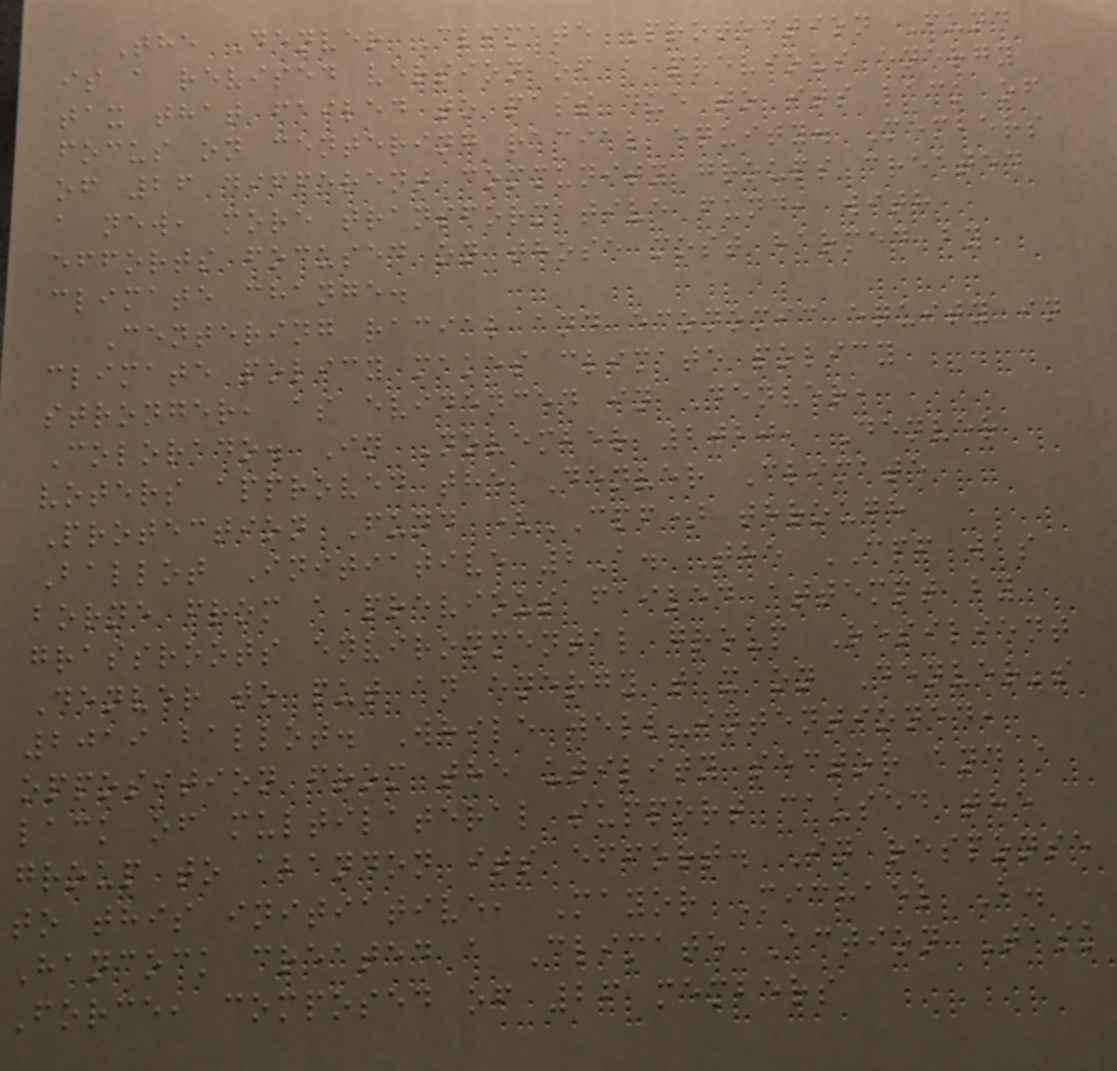The Denver Climate Protection Fund
is a revised version of a previous energy
tax that failed to pass due to its lack of
focus on centering racial equity. Members
of 26 different community groups created
a new, more transformative fund, with
efforts focused on those most harmed by
climate change.
Centering racial and economic equity in
climate policy makes climate policy
stronger, as evidenced in Denver,
Colorado. In November 2020, Denver
voters approved the Denver Climate
Protection Fund (CPF) through
Ballot Initiative 2A. The CPF was
borne from a previous failed attempt by
grassroots environmental group Resilient
Denver to put an energy tax on Denver's
2019 ballot. While well-intentioned,
opposition from the utility sector and a
lack of multilateral support caused the
group to abandon its effort. In response
to this initiative, Mayor Michael B.
Hancock created a Climate Action Task
Force, composed of 26 members
